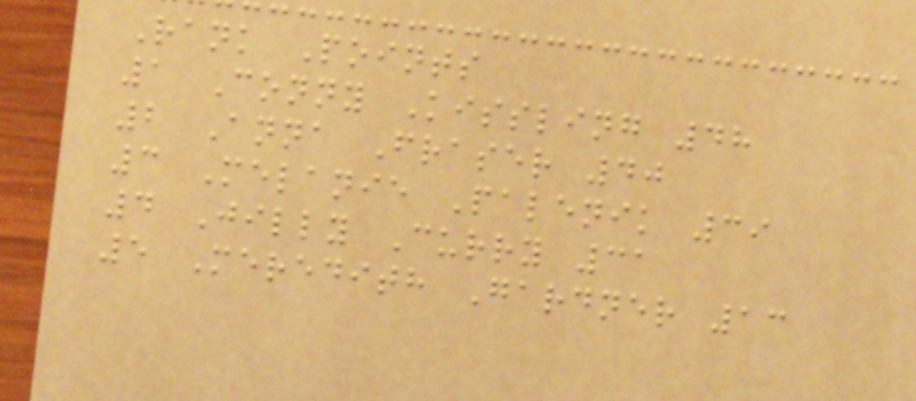Rank Points
1 Conny Kissling 48
2 Anna Fraser 40
3 Melanie Palenik 39
4 Jilly Curry 31
5 Meredith Gardner 13
